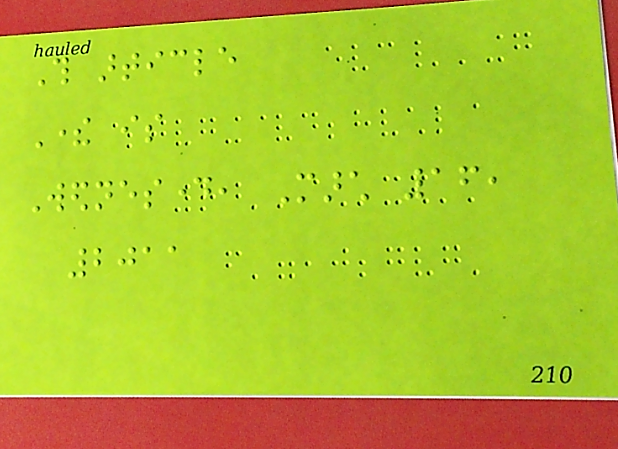This article
There is
Wednesday, March 16,
2011
